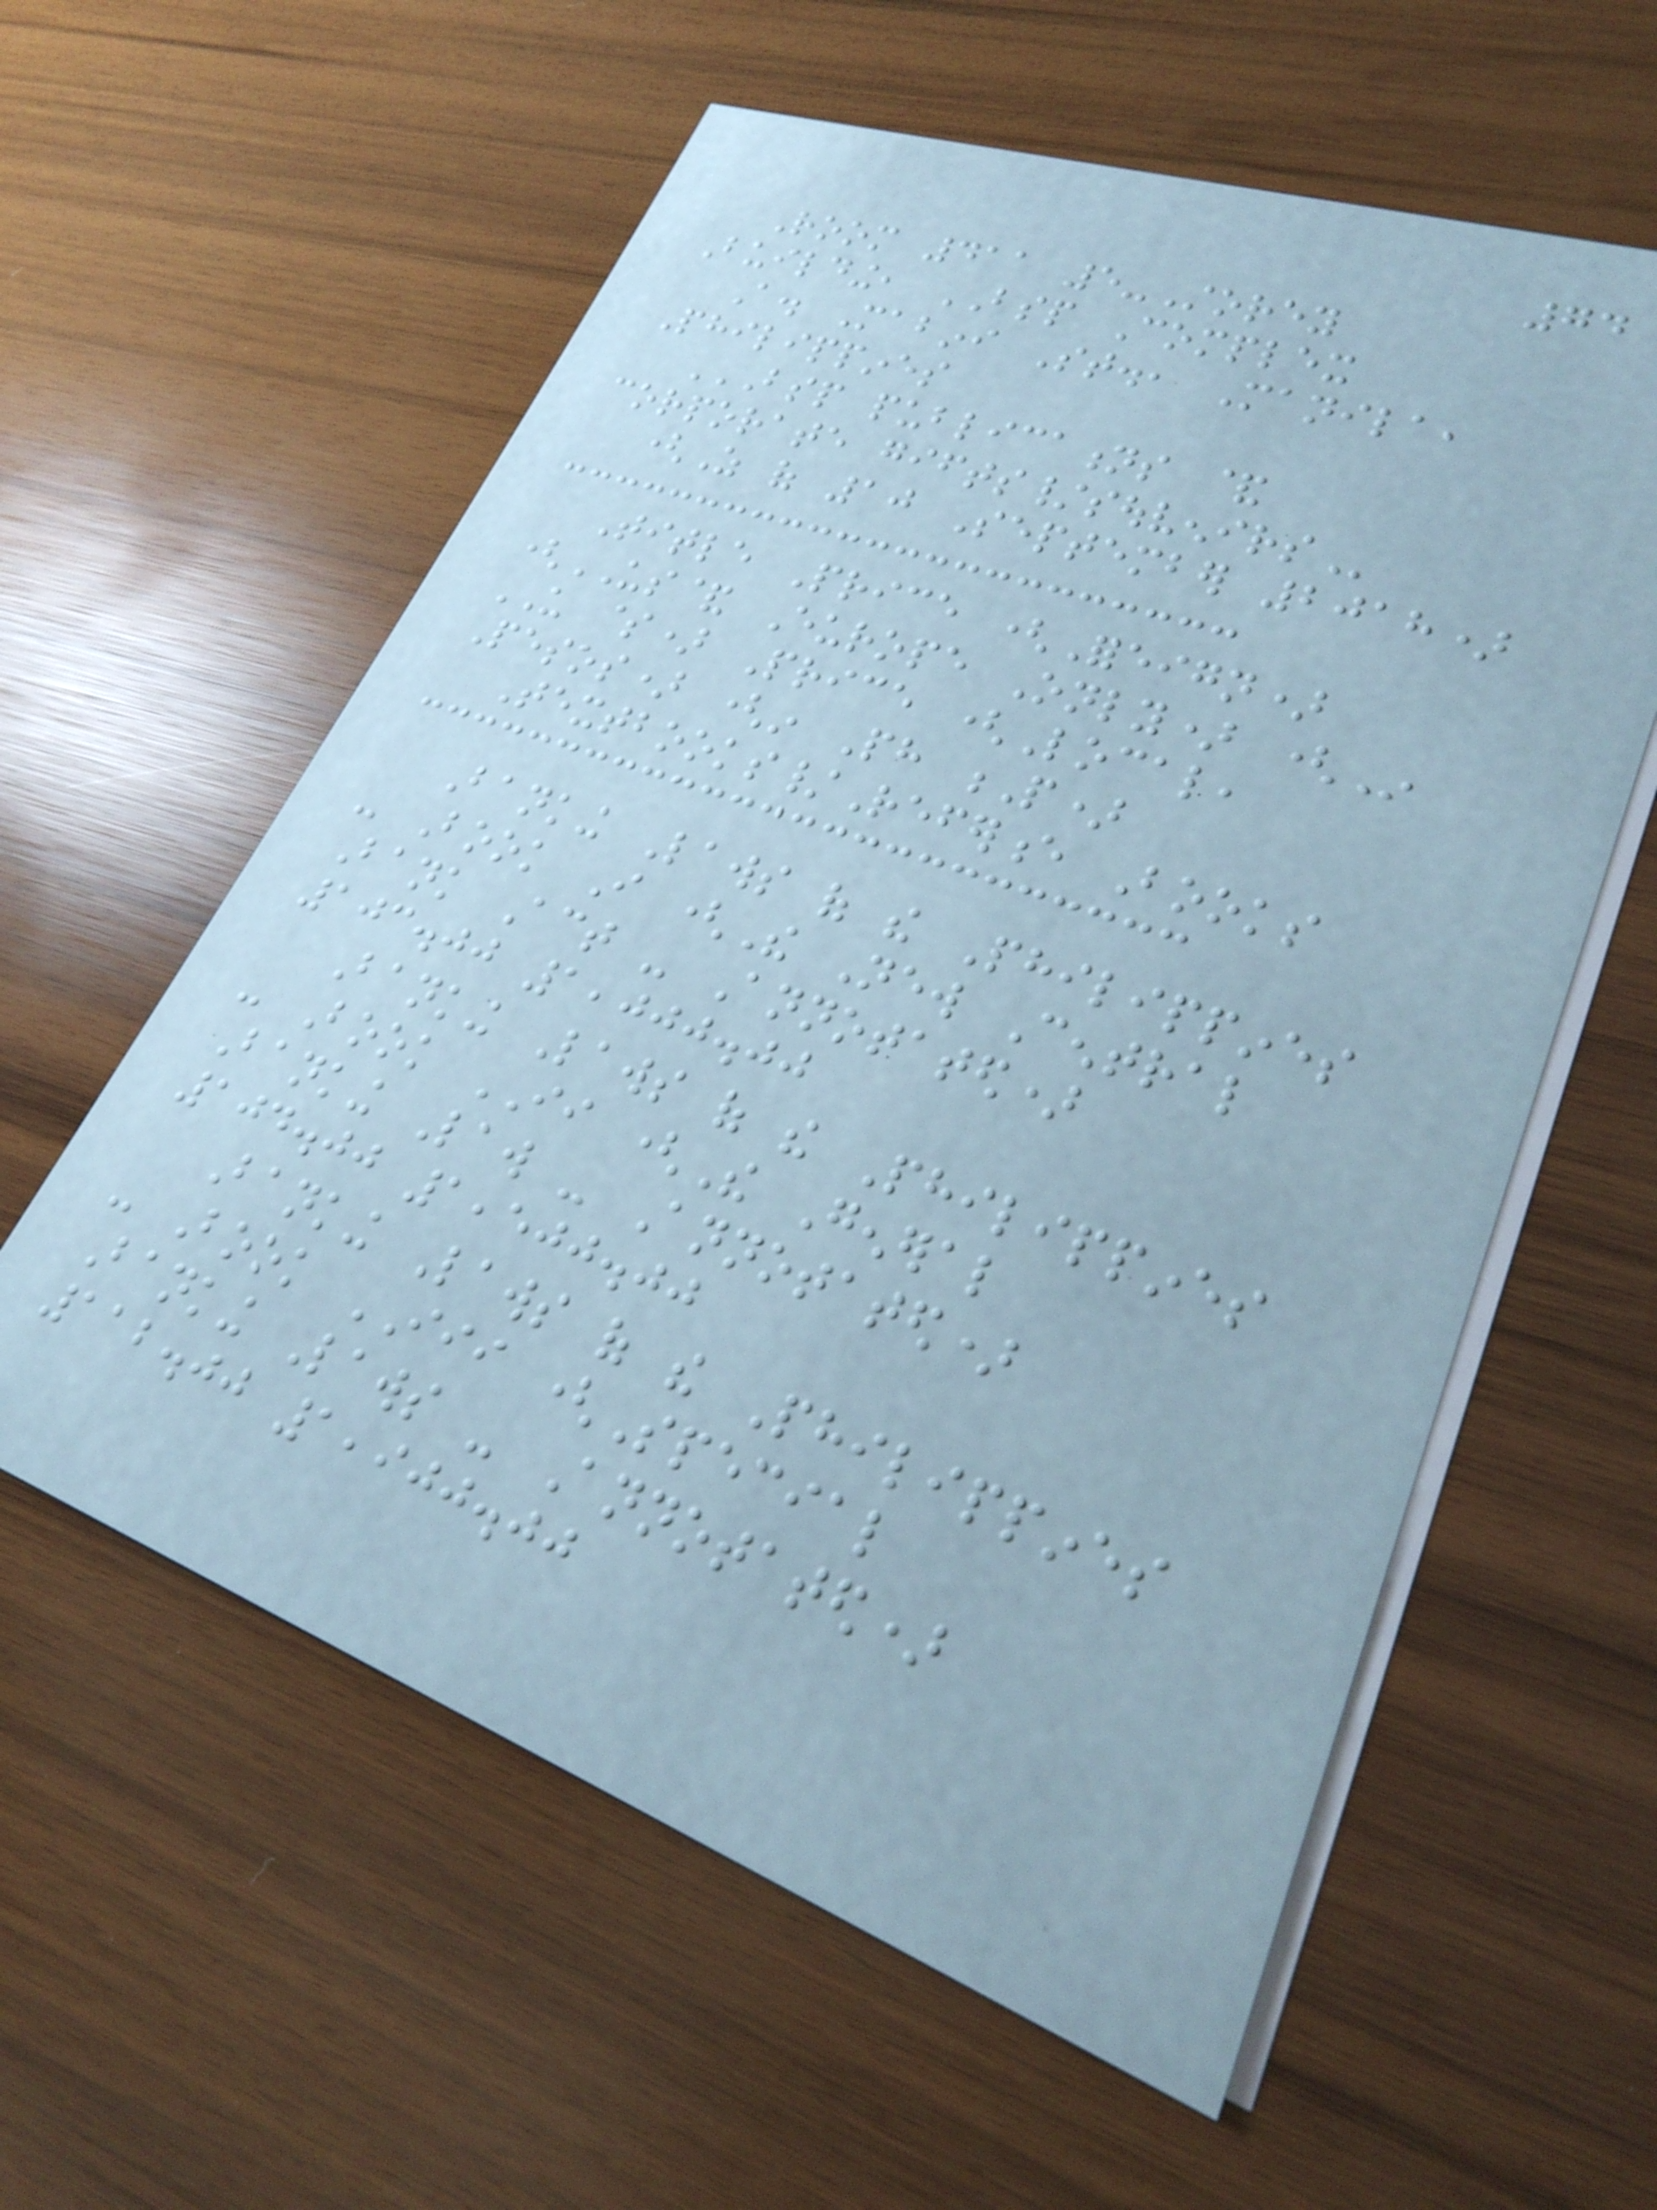74
Room 411 5-Storey
Building, BSP Complex
A. Mabini St., Manila,
Philippines
BSP PUBLICATIONS &
CORPORATE GIFTS/SOUVENIRS
(As of 10 September 2018)
Title Price (Foreign)
(US& Europe Only) (In
US $) Price (Local,
Pesos) (in Ph P)
Textbooks/Reference Books
Banking Laws of the Philippines
- Book I (The New Central
Bank Act - Annotated)
103.00 1,000.00
Banking Laws of the Philippines
- Book II (The General
Banking Law - Annotated)
104.00 1,500.00
Banking Laws of the Philippines
- Book III (Special
Banking Laws - Annotated)
112.00 1,900.00
